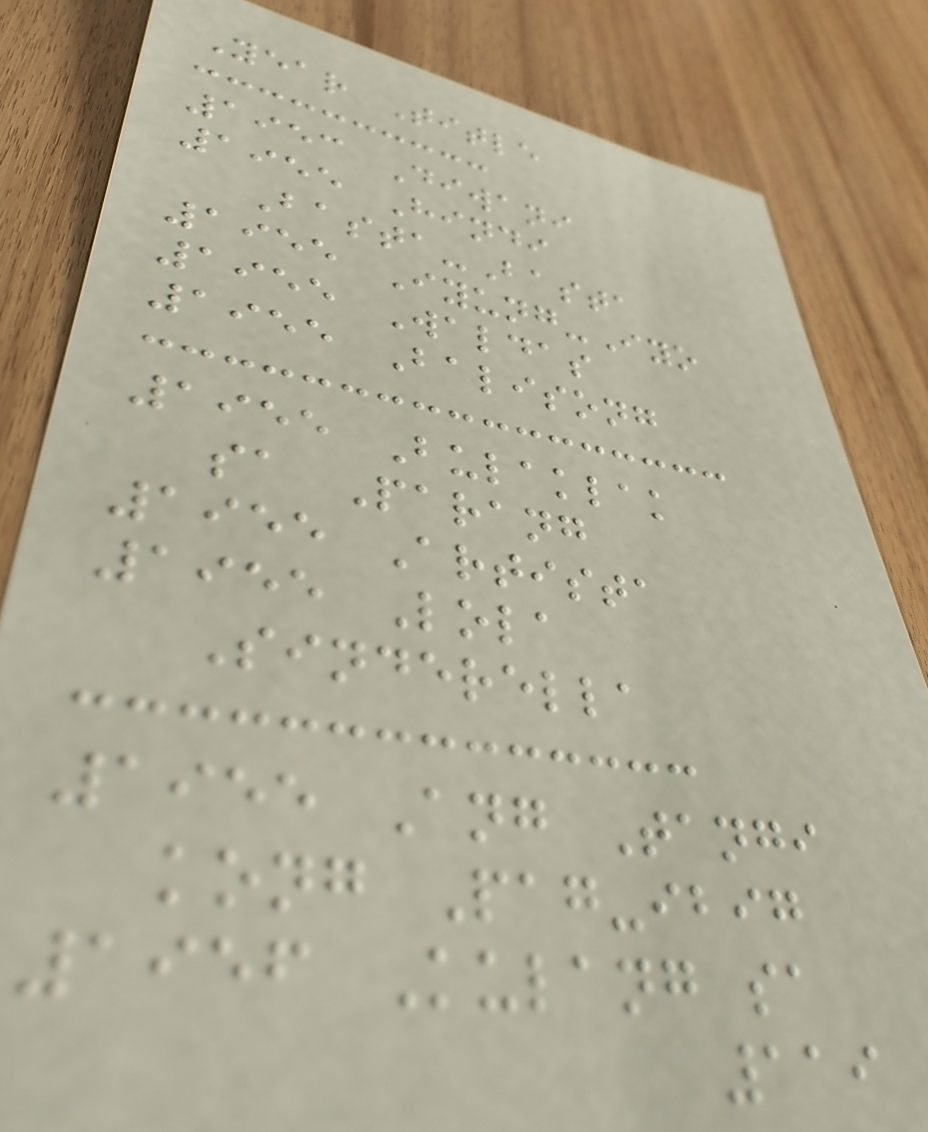Year Title
1953 Diwani
1955 Hindi
Basta-Basta
1955 Iyung-Iyo
1955 Waldas
1955 Balisong
1955 Bulaklak
sa Parang
1955 Artista
1955 Lola
Sinderella
1955 Ang Tangi
kong Pag-ibig
1956 Kulang sa
119
